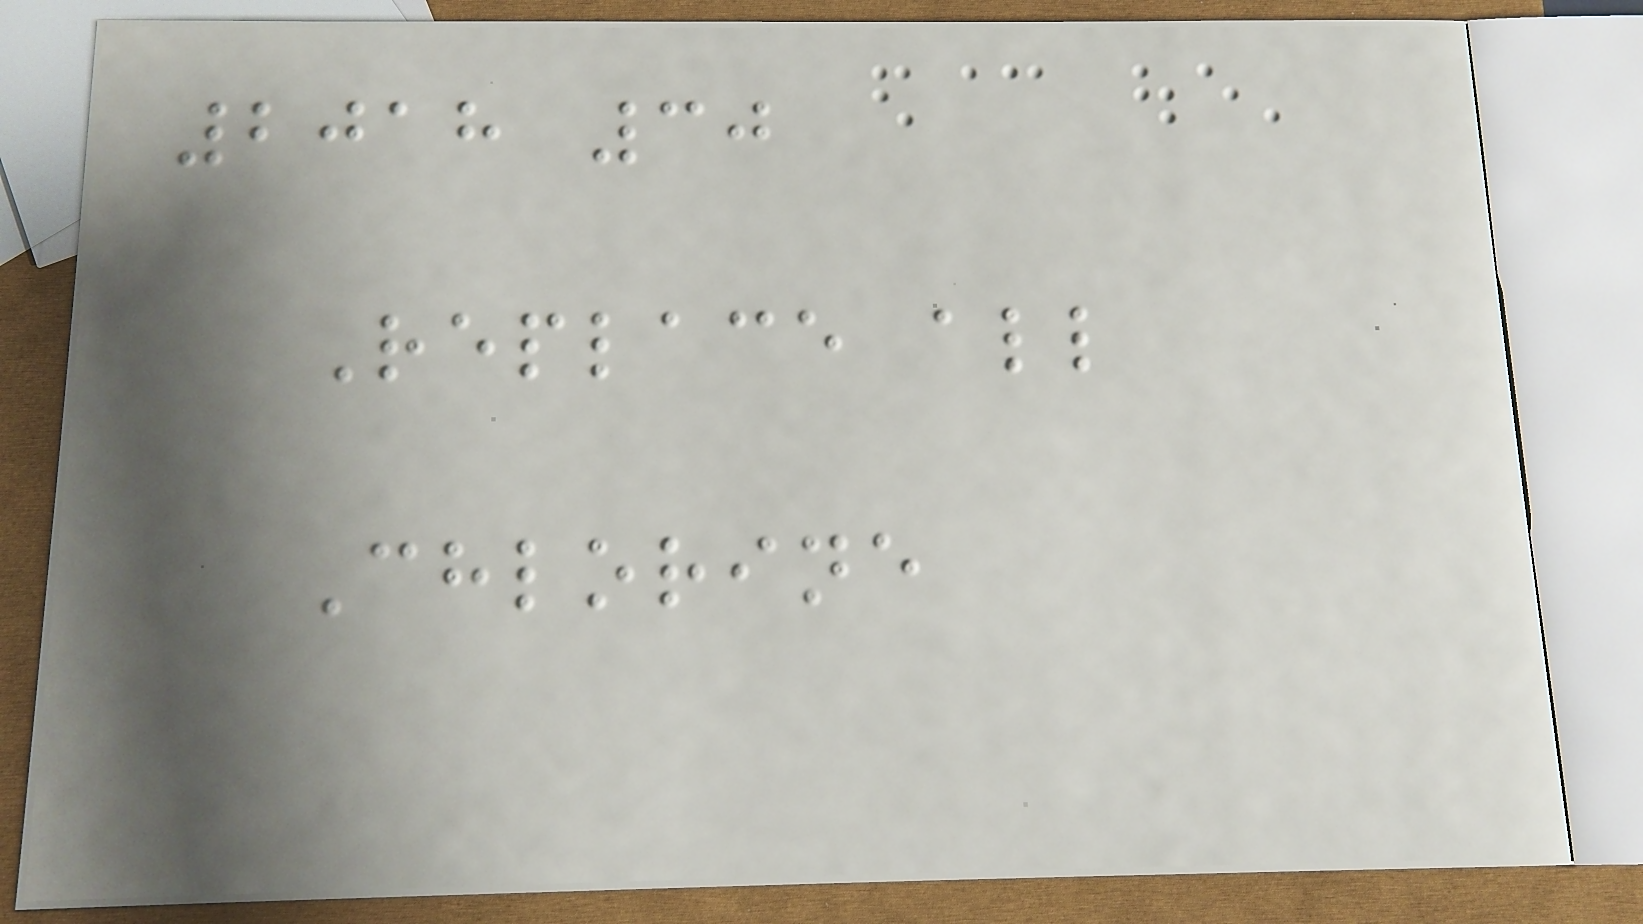2018 30
Replace all
Chlorine
